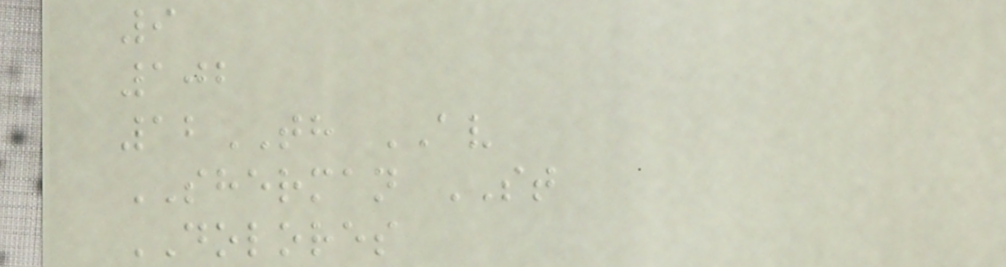9
102
12TH AV
SHERMAN ST
DOLORES
